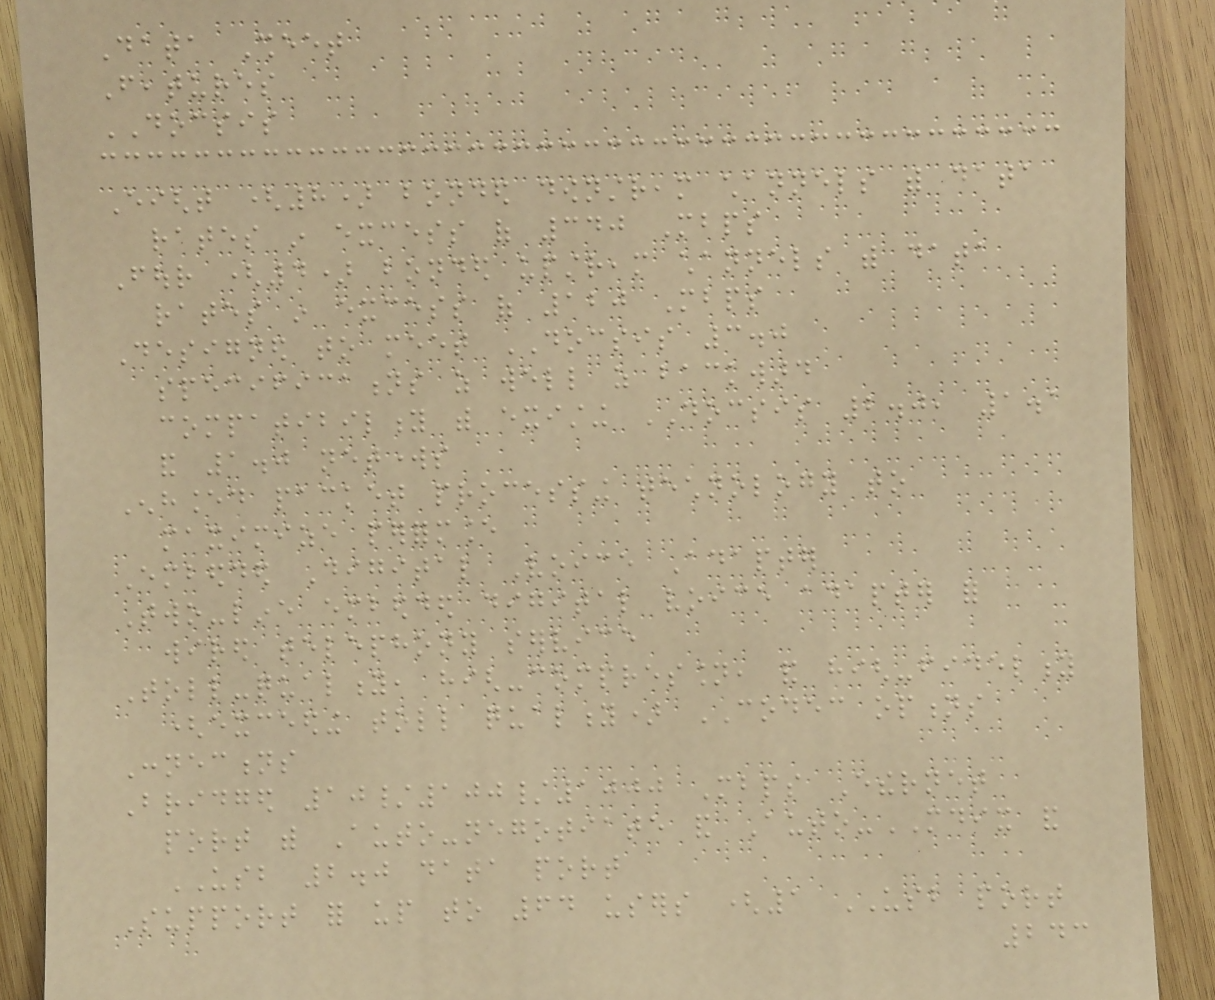Data Sheet
Features
DOCSIS
Eight (8) bonded downstream channels with data
rates in excess of 340 Mbps
Four (4) bonded upstream channels with data
rates in excess of 120 Mbps
Designed to meet DOCSIS 3.0
specifications as well as backward
compatibility with existing DOCSIS 2.0, 1.1
and 1.0 networks
Enhanced packet processing technology to
maximize performance
Embedded Digital Voice Adapter
Two-line embedded digital voice adapter for
wired telephony service
Toll-quality, high-compression, and high-fidelity
(exceeding toll quality) CODEC options
Connections
Bridged 10/100/1000 Mbps Ethernet
port with Auto-negotiate and Auto-MDIX and
USB 2.0 data port
Support for up to 64 users (1 USB port
243
